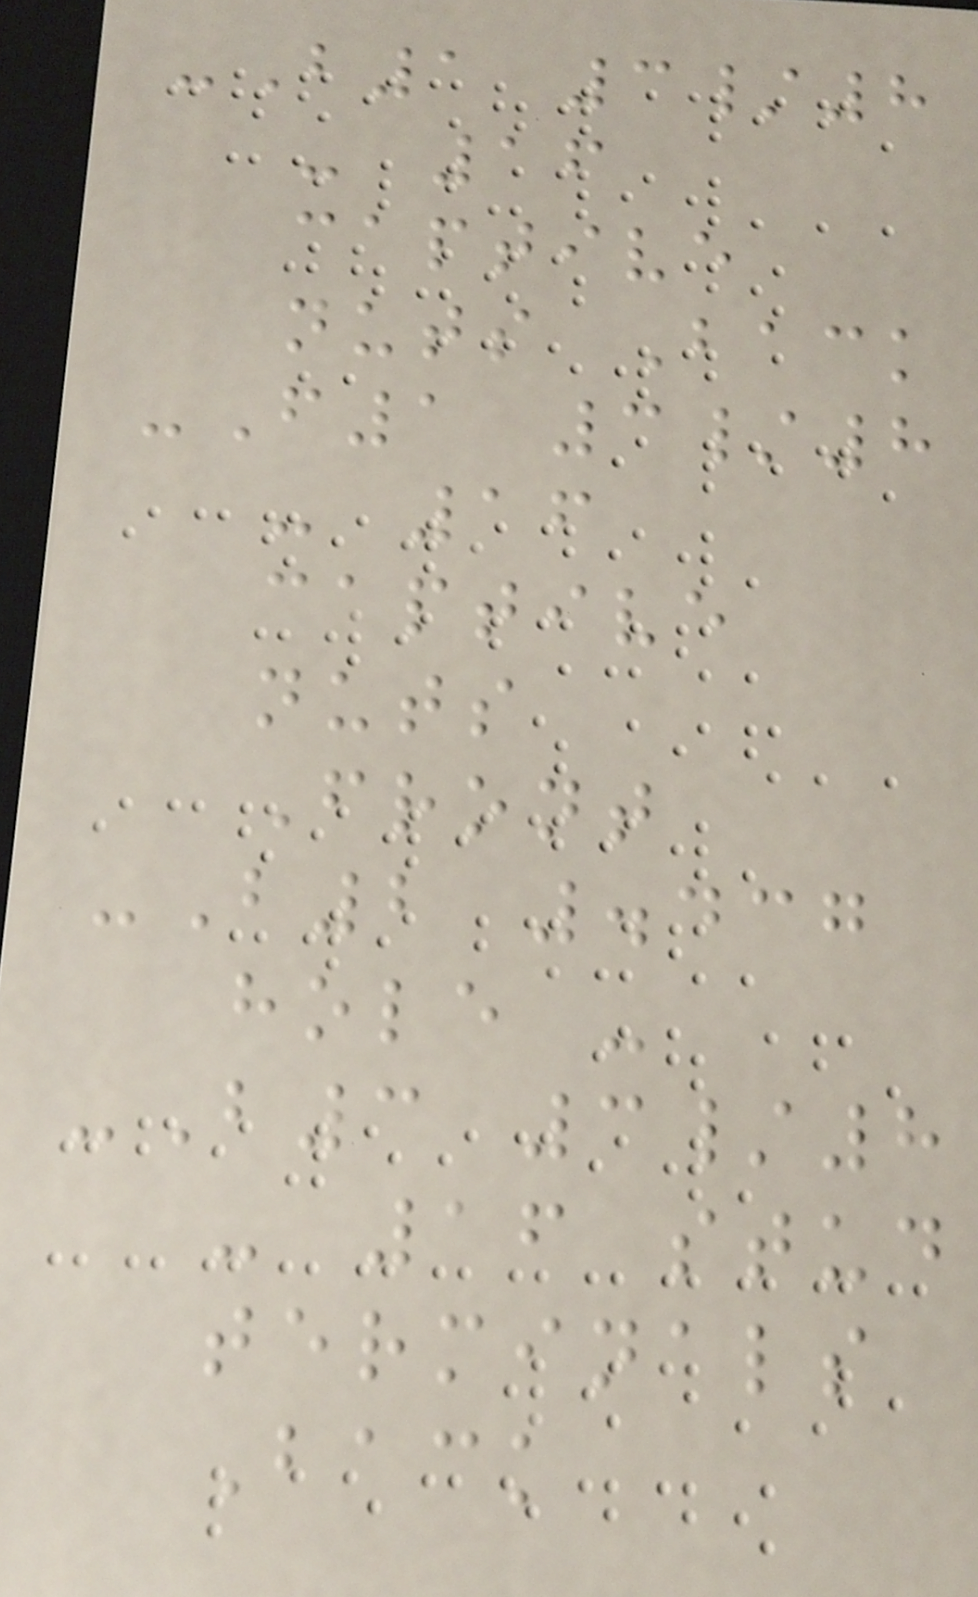-B1 3/8
- 16
captive
nuts Back
-F1 3/8
- 16
captive
nuts
Front
-B2 .437
hole -
-B3 3/8
- 16 stud
terminals
Back
